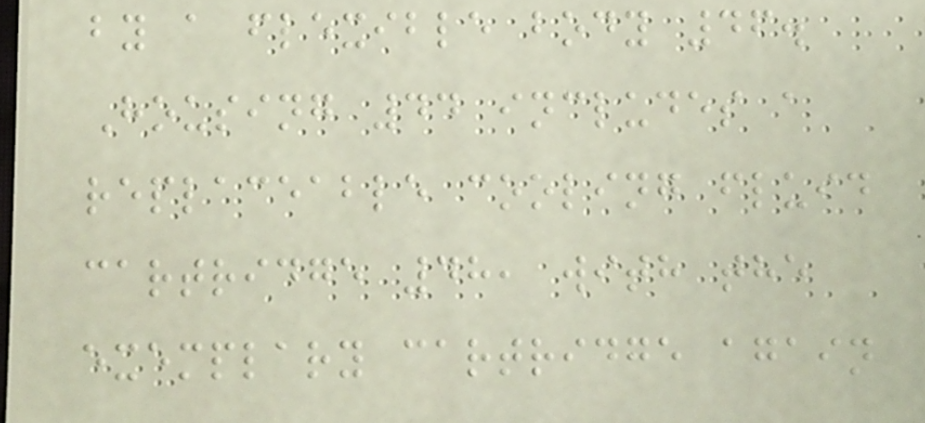by a flexible body 46.
Housing 44 includes a
replaceable cooling fluid
cartridge 48, with the
exemplary cartridge again
